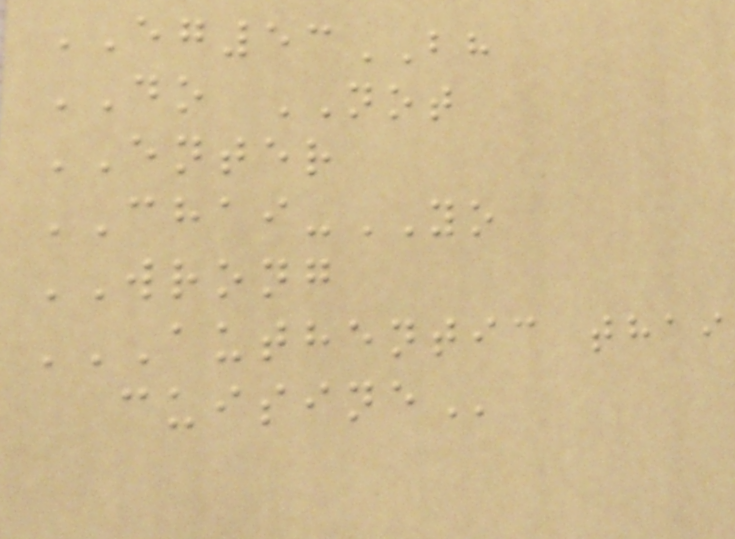EG53BH
DO NOT
ENTER
CHAI-YO
WRONG
AUTHENTIC THAI
CUISINE
